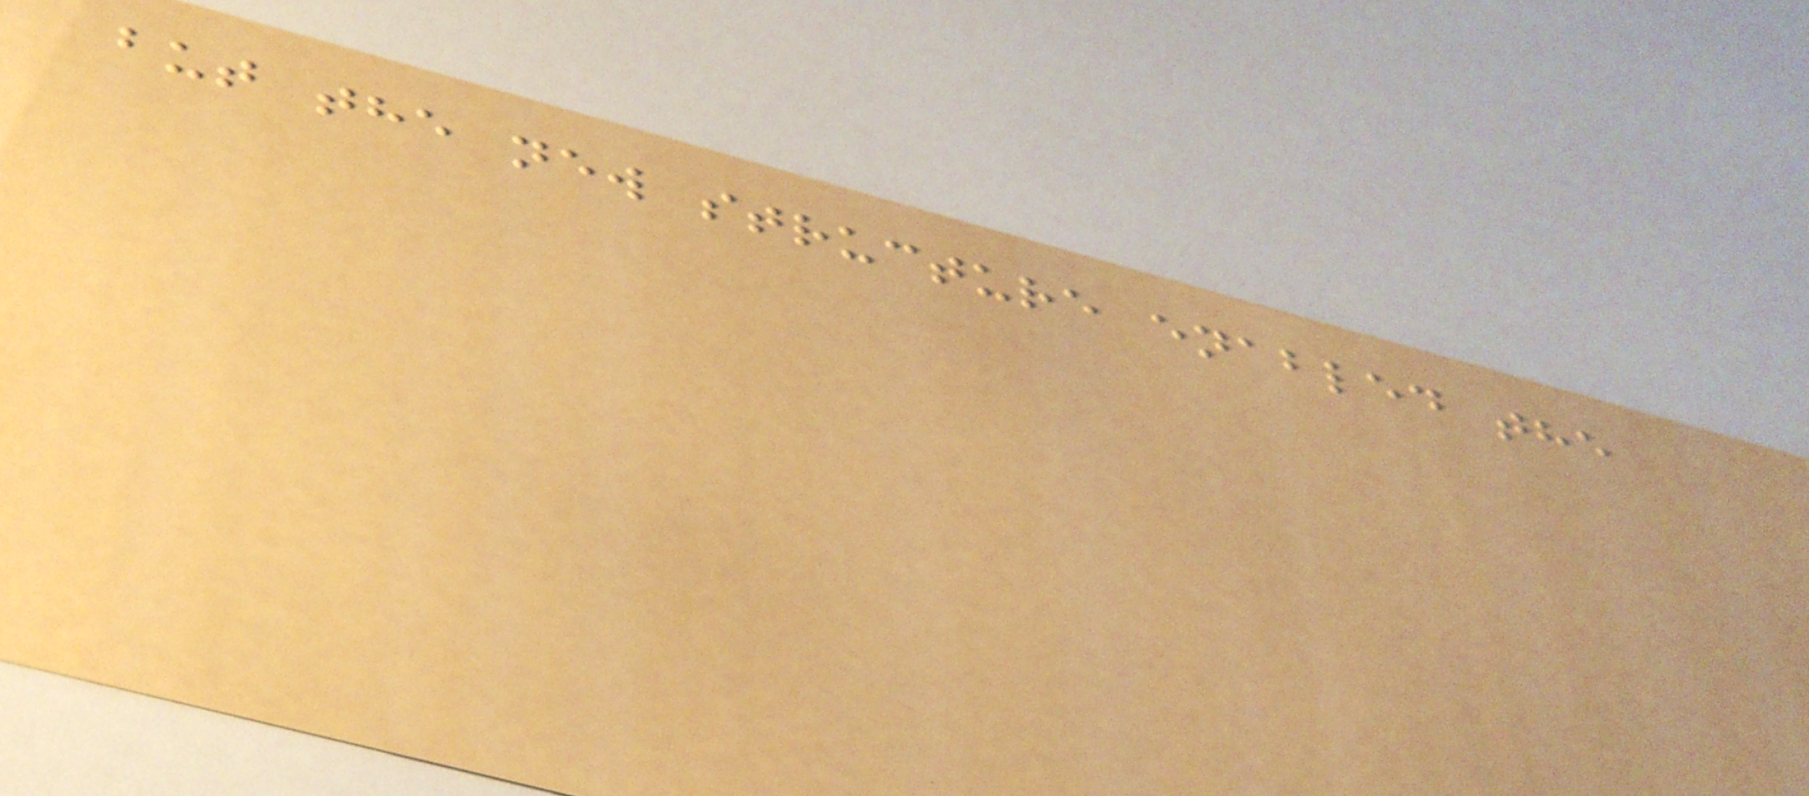but the new structure enabled the
